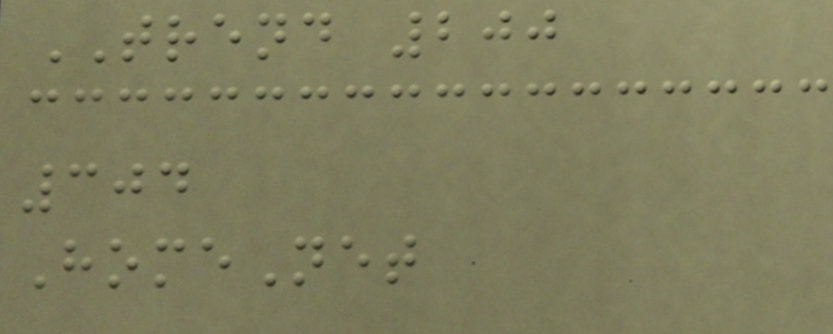TREND 200
304
HomeNet
